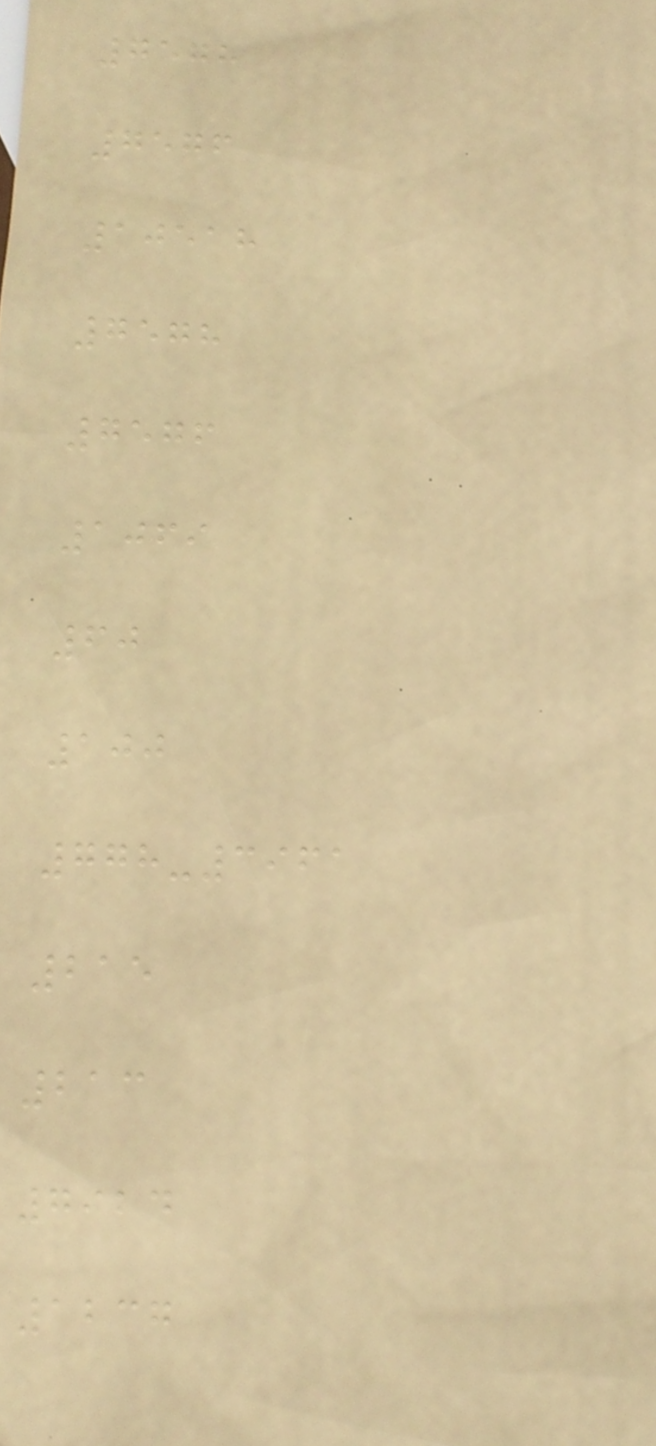7578
7576
10518
7578
7576
1069
60
100
778-3961
215
213
7924
1237
